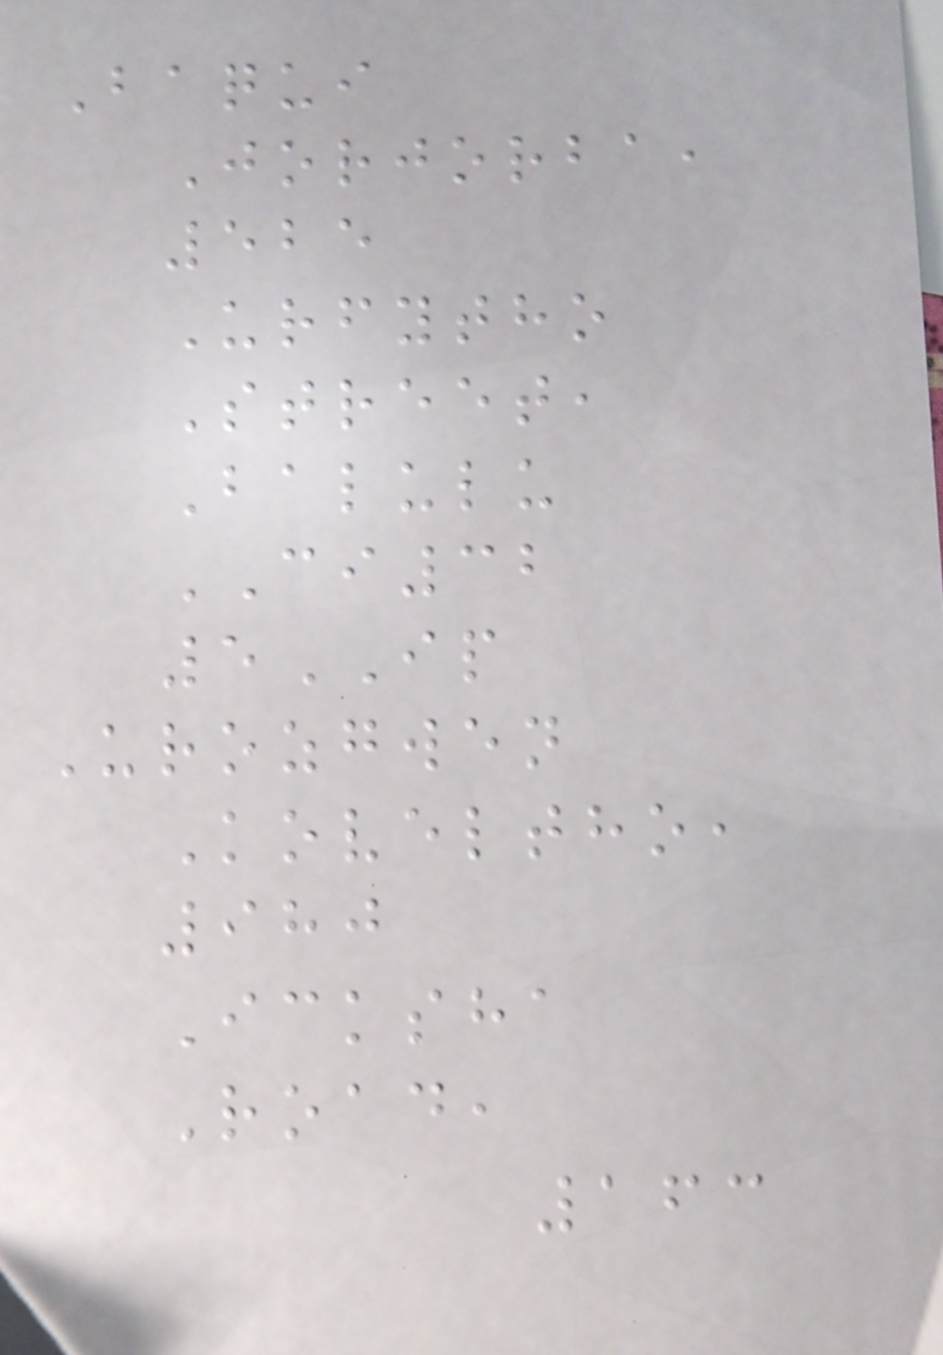Baqui
Jorjorba,
525
Urfytho
Street,
Balulu
CI32
5IP
Urozgwen
Koveltho,
980
Icksha
Road,
163
